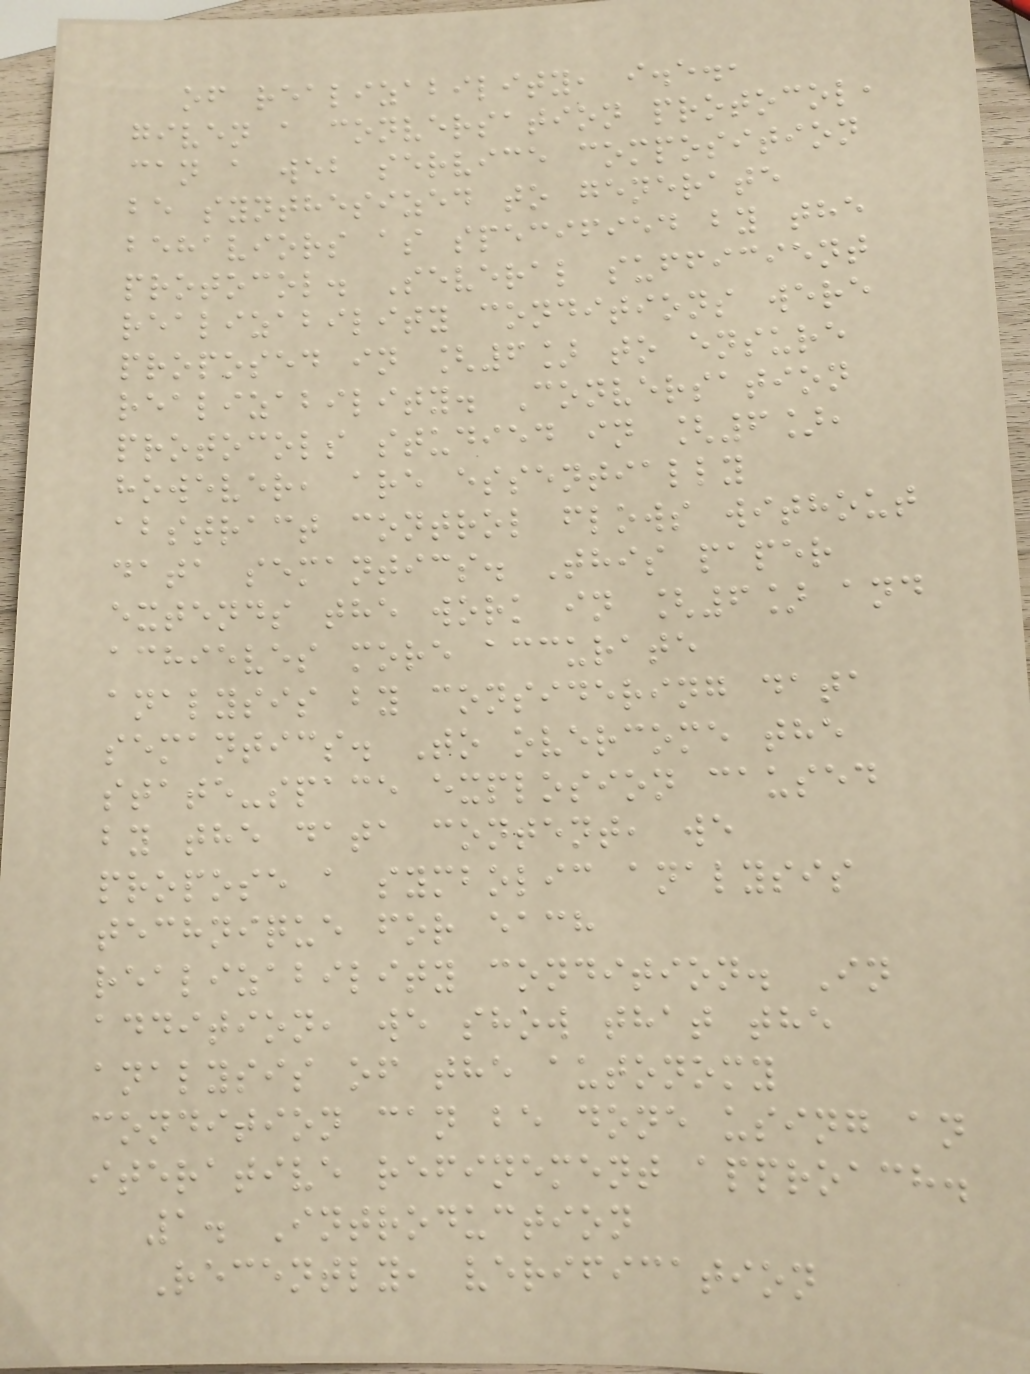of realizability, i.e.,
given a conversation protocol,
can a web service composition
be synthesized to generate
behaviors as specified by the
protocol. Several sufficient
realizability conditions were
proposed in [6] to ensure
realizability. Conversation
protocols studied in [6],
however, are essentially
abstract control flows without
data semantics. This paper
extends the work in [6] and
achieves more accurate
analysis by considering data
semantics. To overcome the
state-space explosion caused
by the data content, we
propose a symbolic analysis
technique for each
realizability condition. In
addition, we show that the
analysis of the autonomy
condition can be done using an
iterative refinement approach.
1. Introduction
Recently, verification
